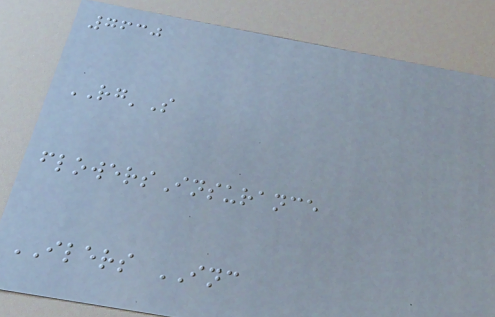7630
RG'S
flowersInsurance
ILERS INC
